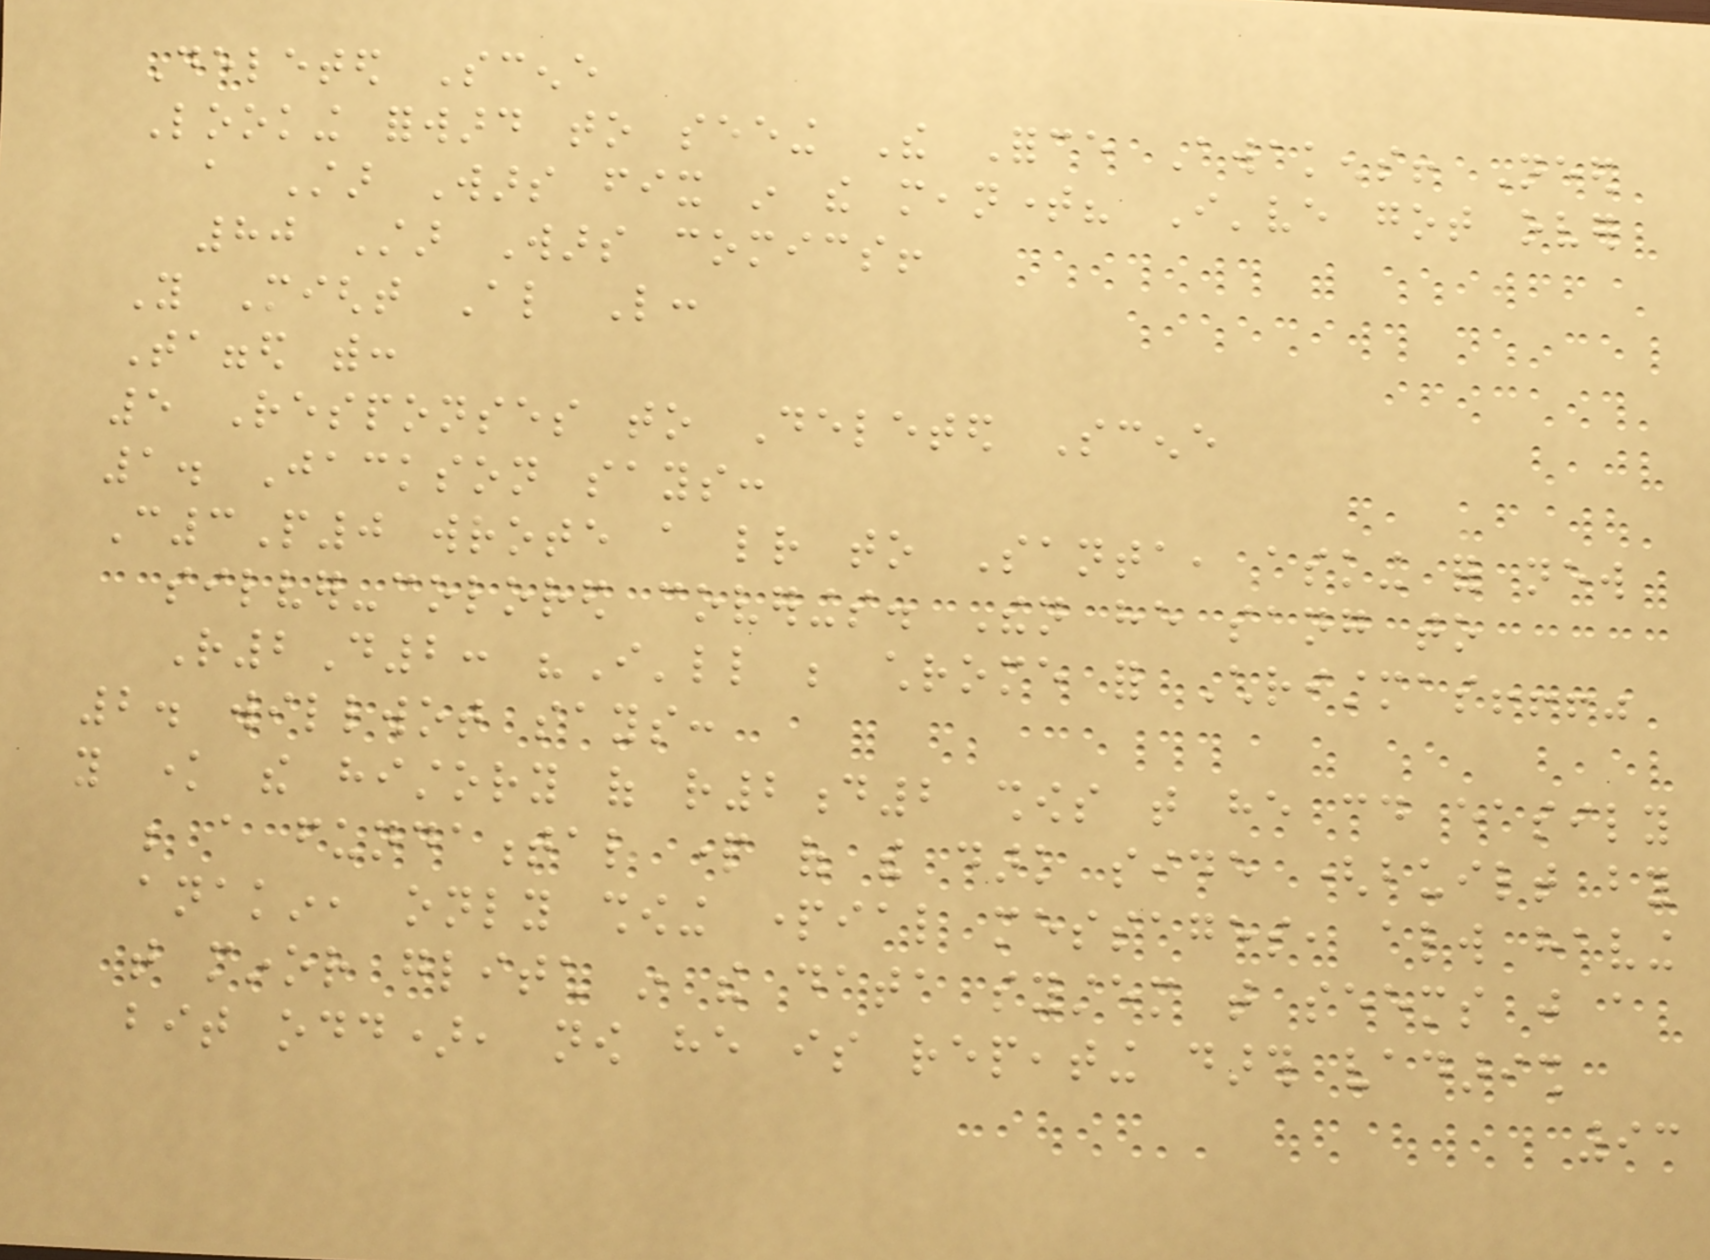Deleted Scene
Looking forward to seeing The Force Awakens! Need
a Star Wars fix in the meantime? I've got over
80 Star Wars comics!
You Might Also Like:
Tagged with:
5 Responses to Deleted Scene
1. Jackson says:
C3P0 wrote a letter to Santa, asking for new
silver-colored coverings. Then he sang to
R2D2: "I'll be chrome for Christmas!!!"
2. willwot says:
you know the history of r2d2 shows that he could easily
be a fundamental part of the dark side (built by
anakin, only showing partial messages, always having
that minor glitch in the data system that seems just a
bit odd), now he is repeating darth vadarish
93
